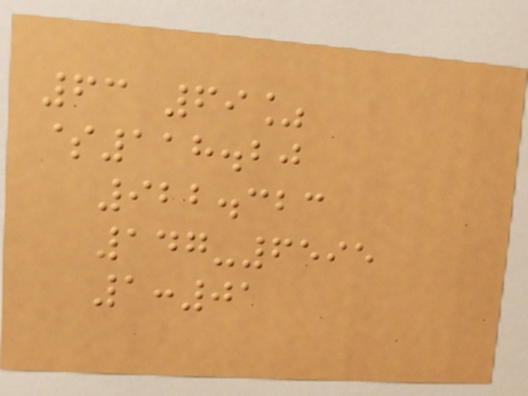63 69%
$118.20
922.323
147-6595
1:01
